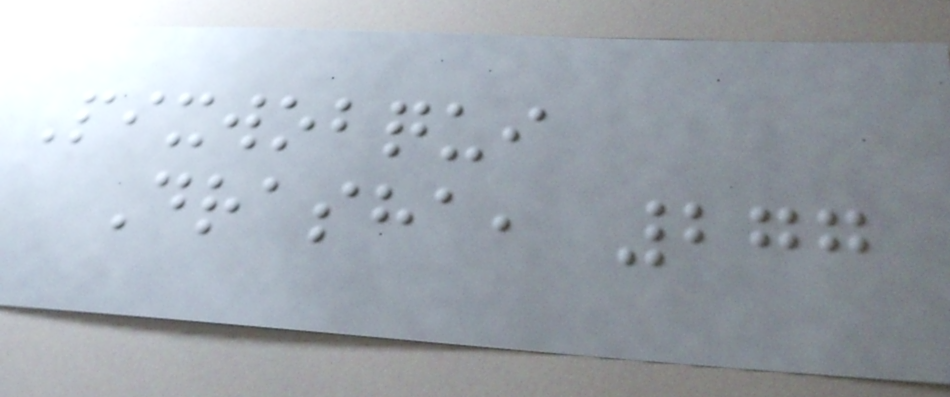Pixwobqui
Drasha, 277
